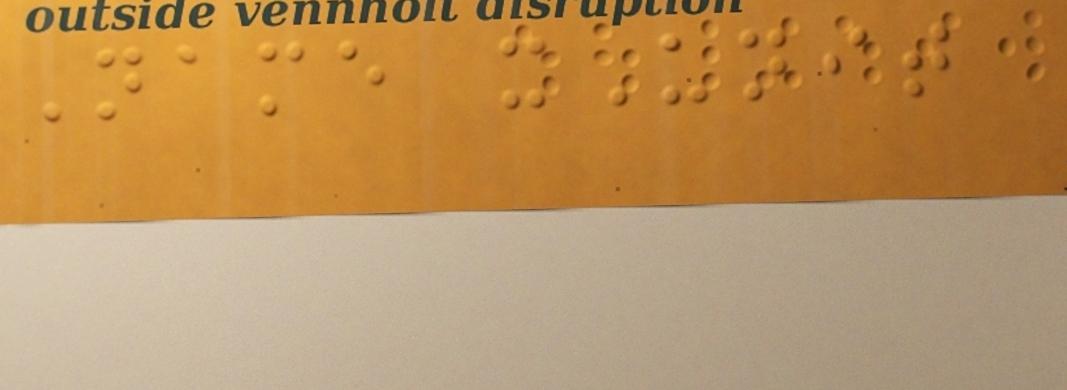Name xUnit
